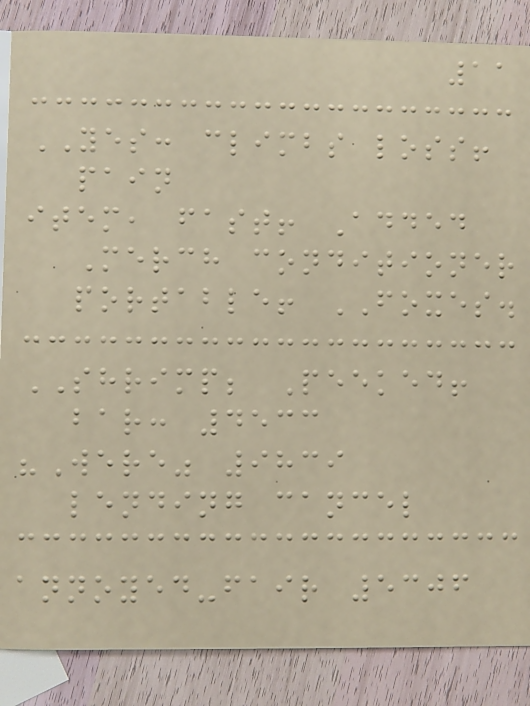11
YES: climbs loss!
pain
item, fast! Added
Merch conditioner
portable! FOXES.
SHRIMP; Peeked!
bar: 4533
"Were" 9839
lending cancel
annoyed-fair 5306
